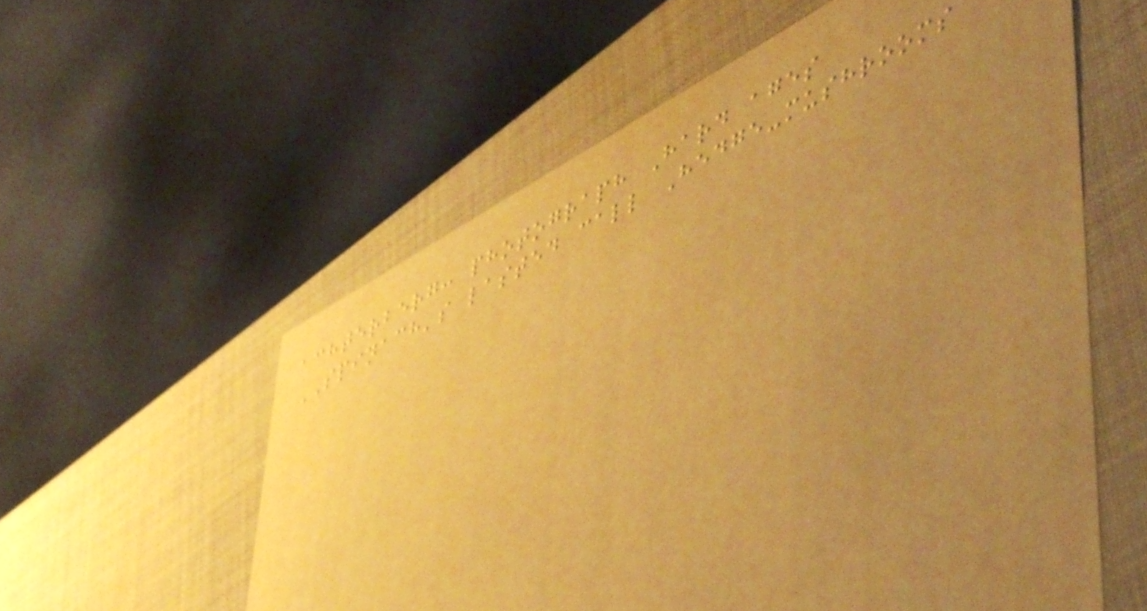achterberg: photograph Hard ages
SPINACH's lasted call Hedge-mushrooms
